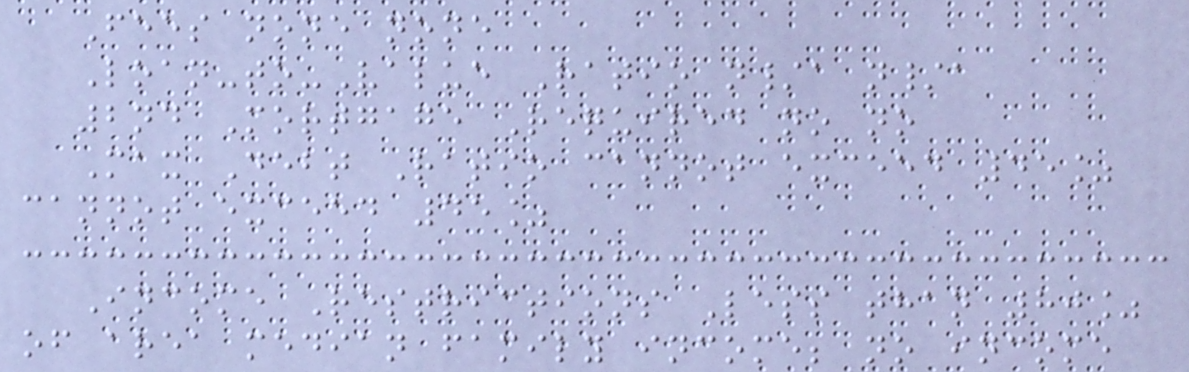Fees none none
Loan-to-Value Ratio n/a n/a
2nd Mortgage Required no no
Max Debt Ratio cannot exceed 45%
cannot exceed 45%
Income Restrictions Less than 80%
of area median family income; no income
